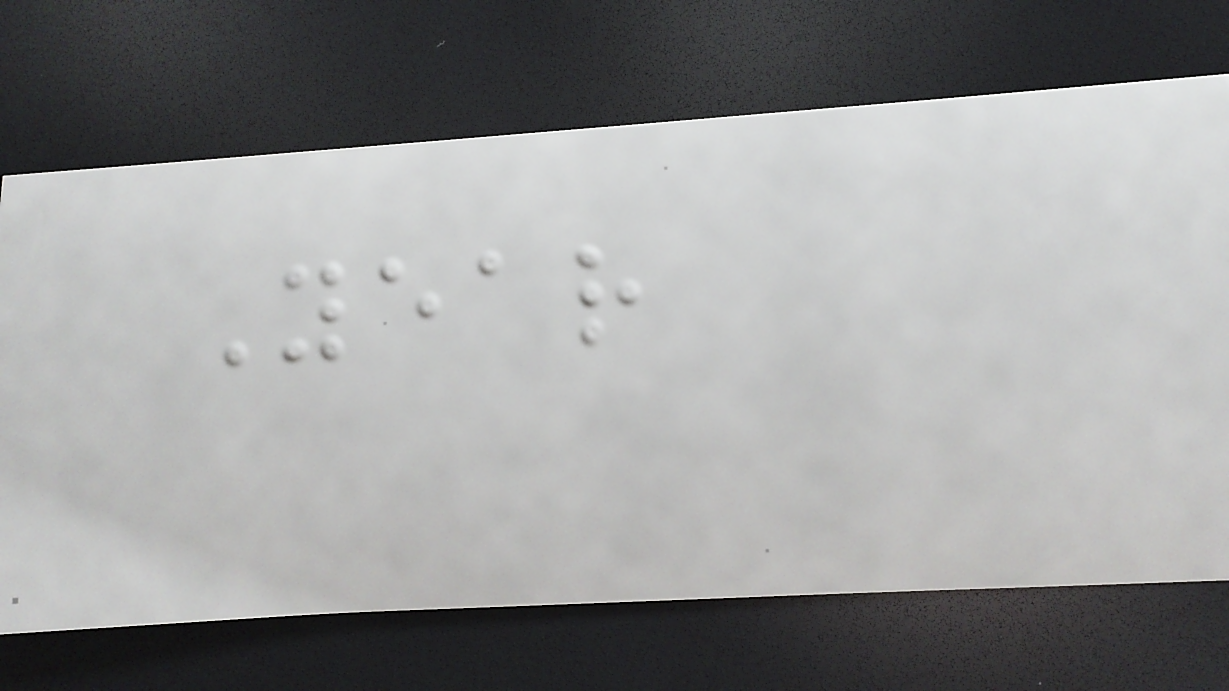Year
